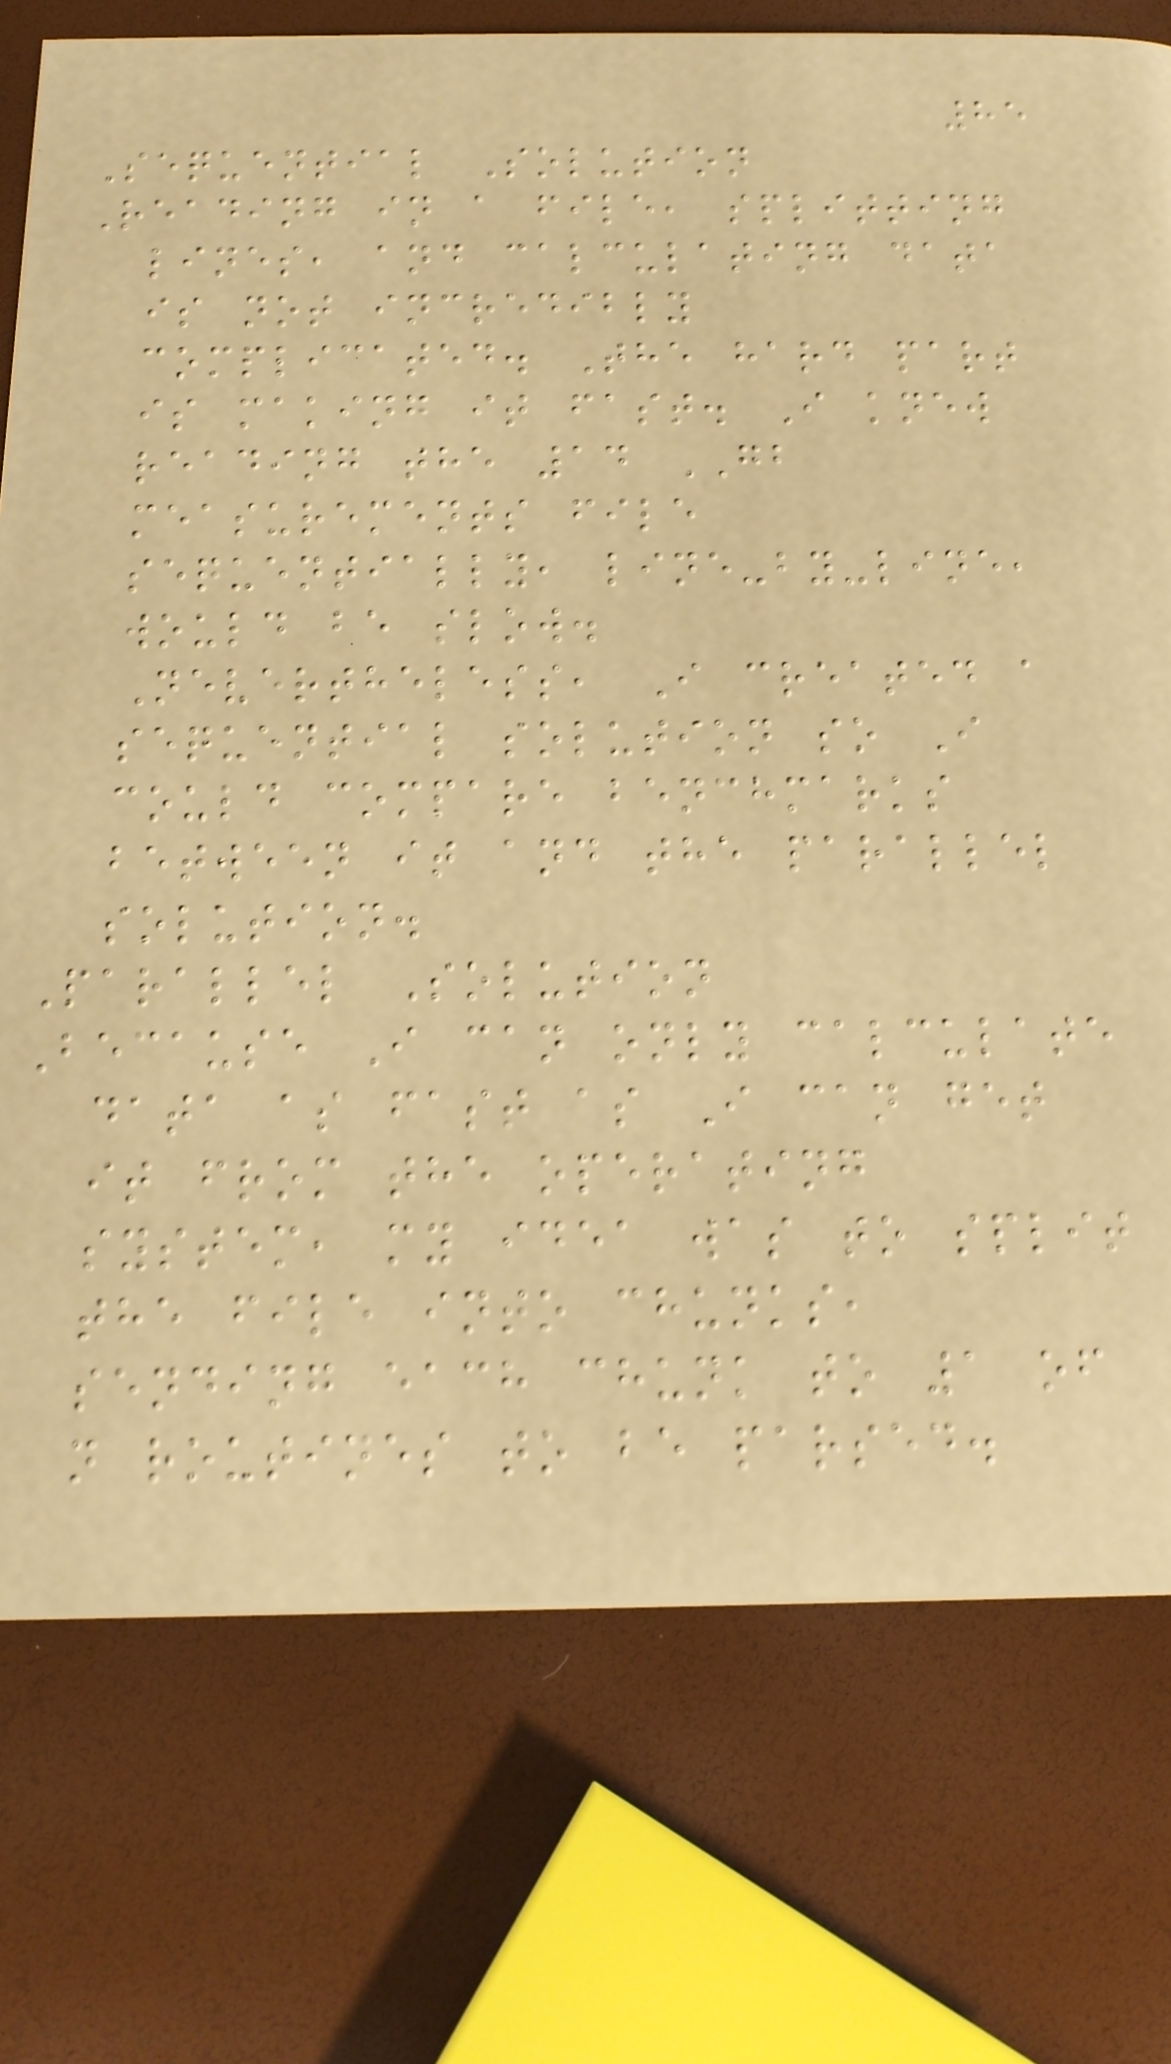85
Sequential Solution
Reading in a file, splitting
lines, and calculating data
is not incredibly
complicated. The hard part
is making it fast. I knew
reading the 14 GB
measurements file
sequentially, line-by-line,
would be slow.
Nevertheless, I created a
sequential solution so I
could compare benchmarks
between it and the parallel
solution.
Parallel Solution
Because I can only calculate
data as fast as I can get
it from the operating
system, my idea was to split
the file into chunks,
sending each chunk to 1 of
n routines to be parsed.
